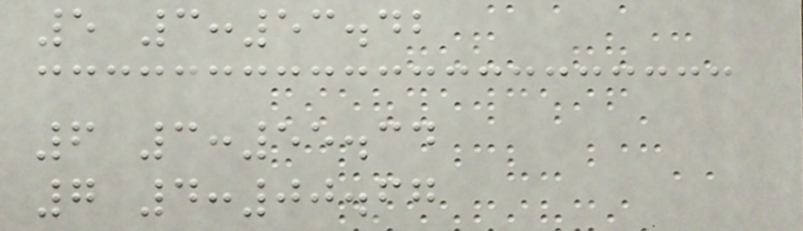5 3:53.42
6 3:55.34
7 4:00.67
